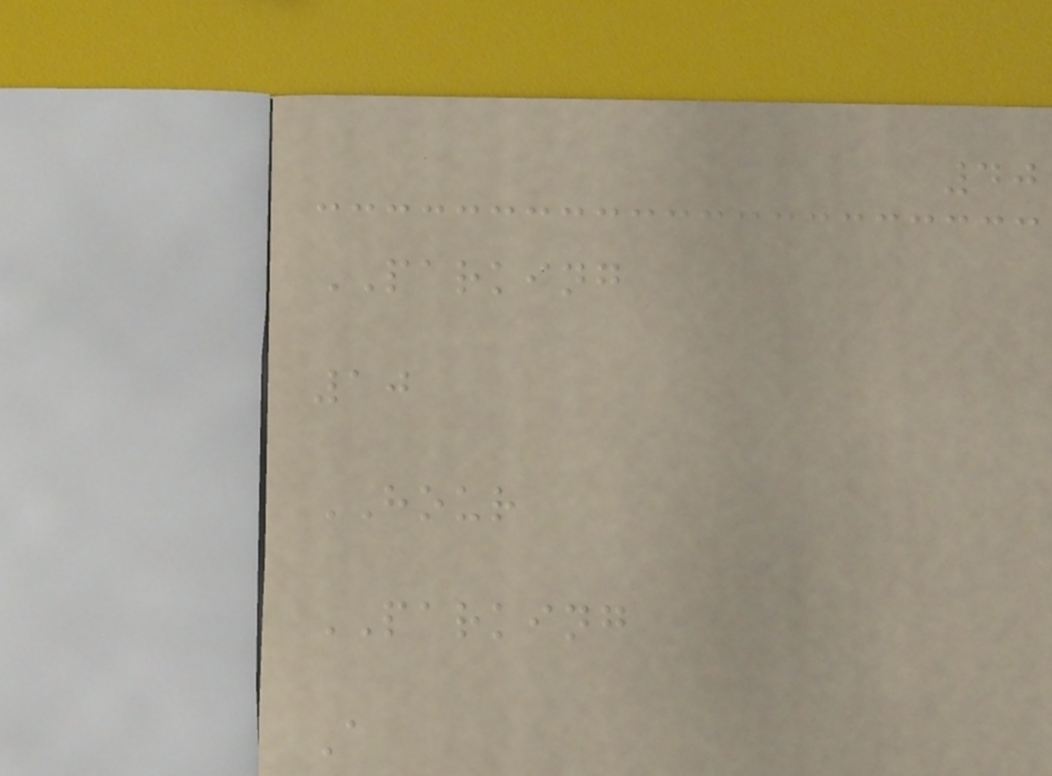40
PARKING
10
HOUR
PARKING
A
